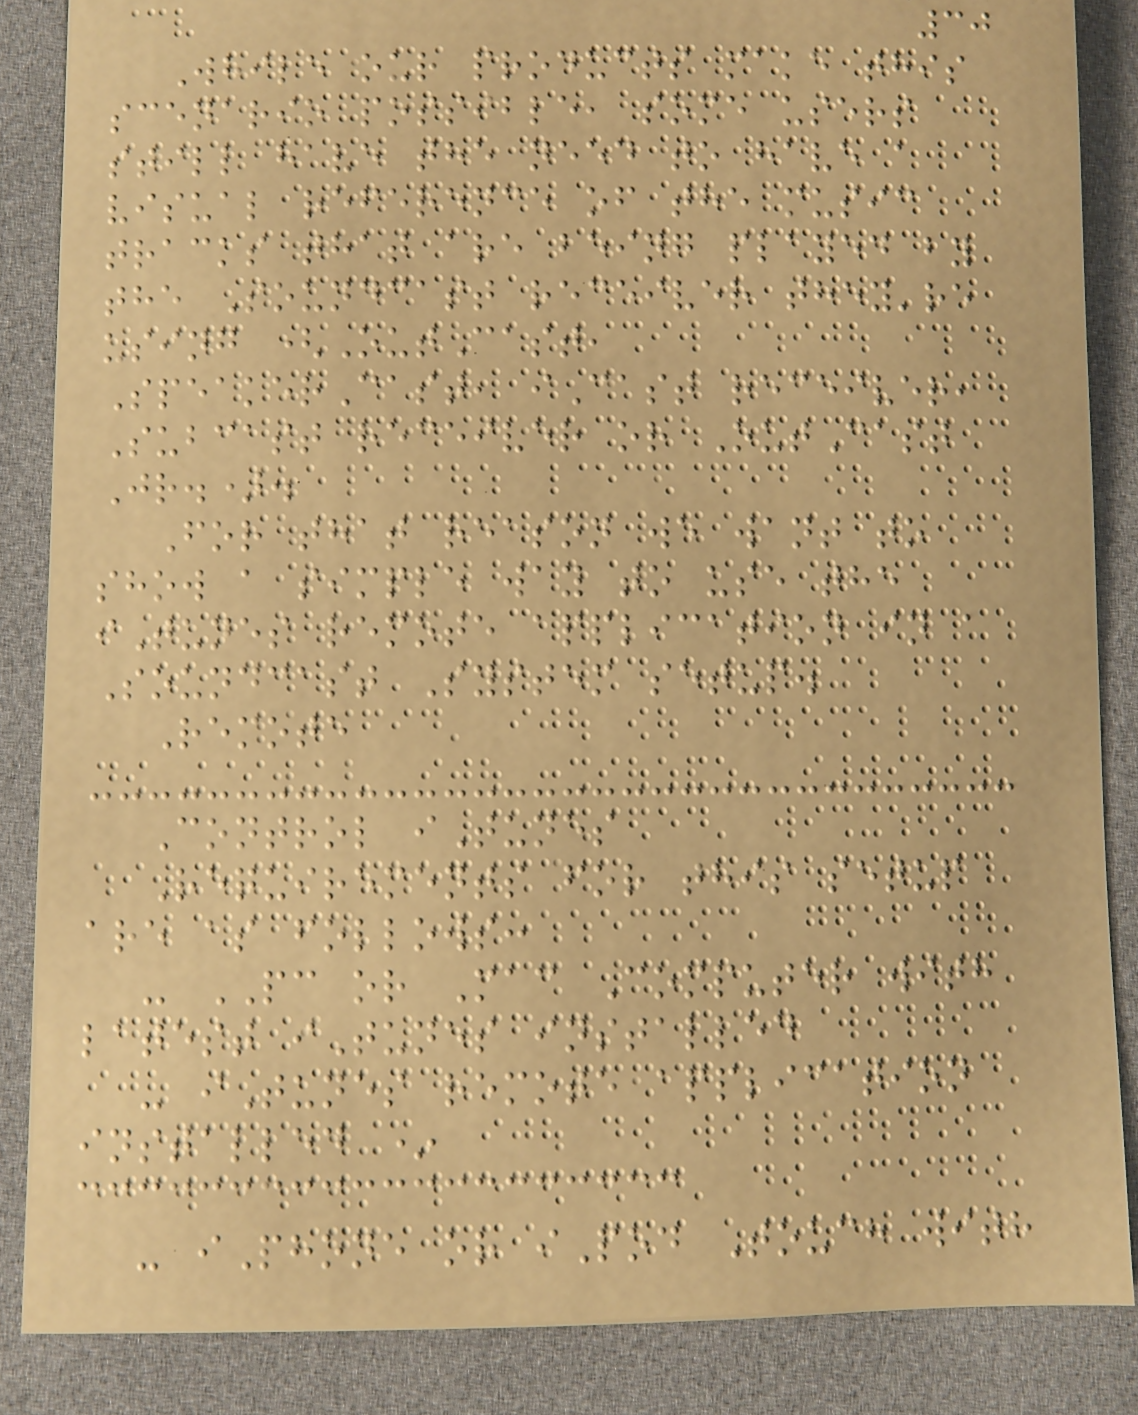30
While our products make this
scenario possible, some users
still have the need to have a
visual reference of the music
tracks that are being played by
the Soundcast receiver they're
using (OutCast,
SpeakerCast, iCast receiver,
Subcast receiver or OutCast
Jr.).
For that reason we want to
show a simple way to use the
iTunes remote application in a
Soundcast System setup.
Remote
Control iTunes
Requirements for this setup
are as follows:
- PC or Mac Computer with
latest iTunes installed
- iTunes remote application
installed *
- iPhone or iPod Touch with
